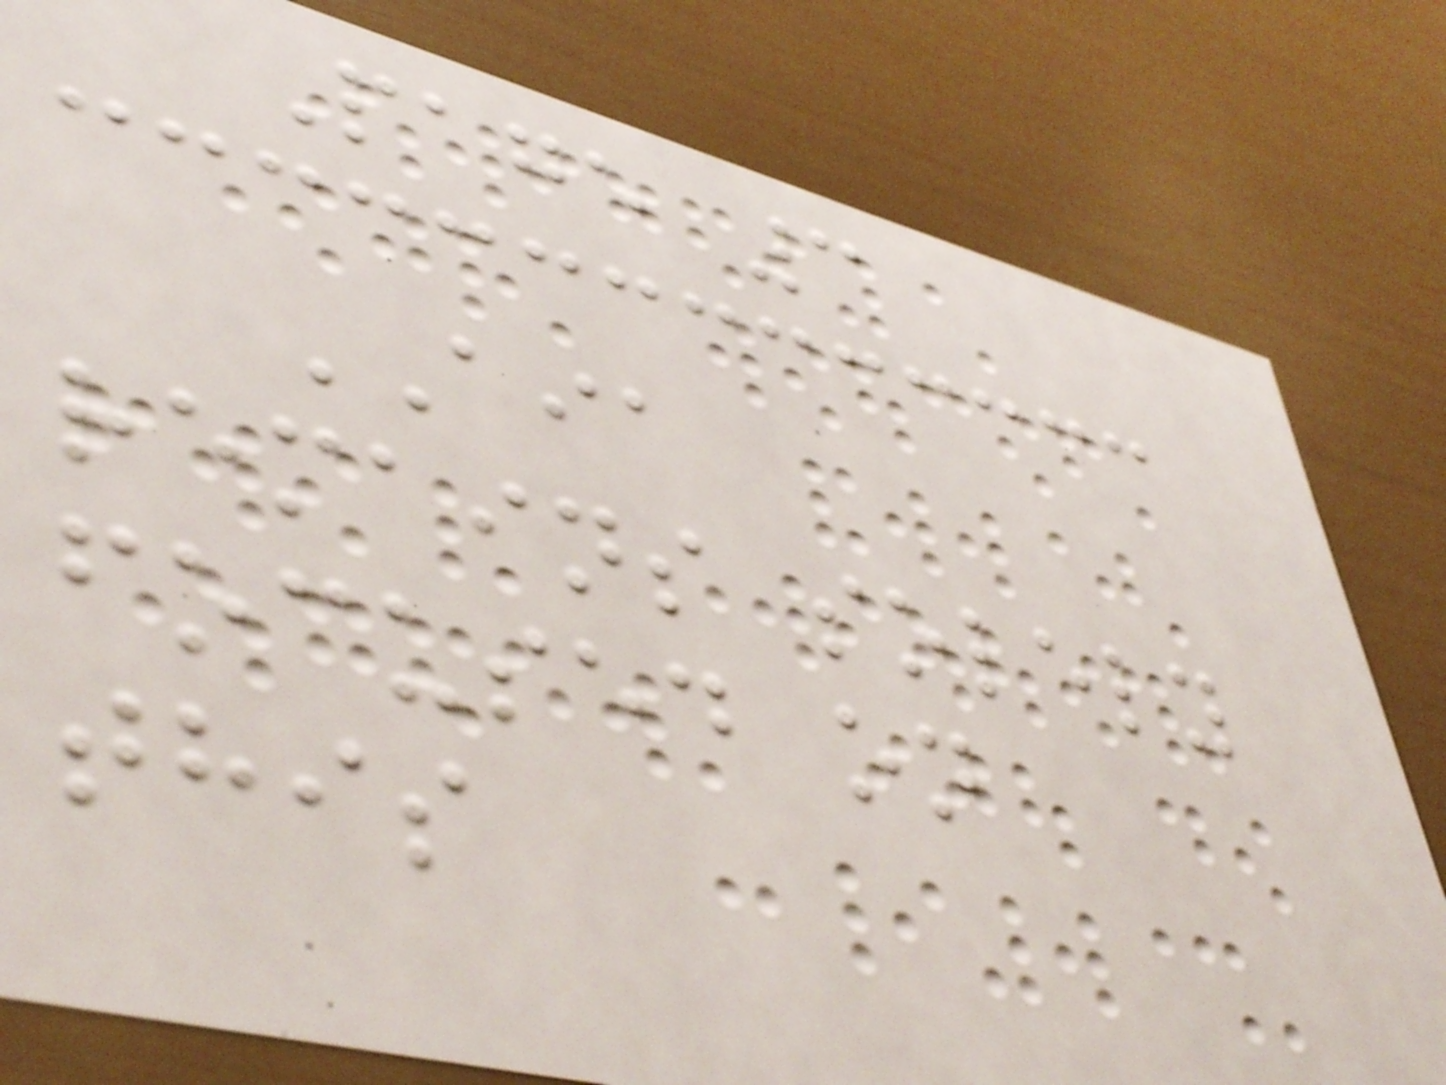Page 3
AIA
remains solely
focused on
this
